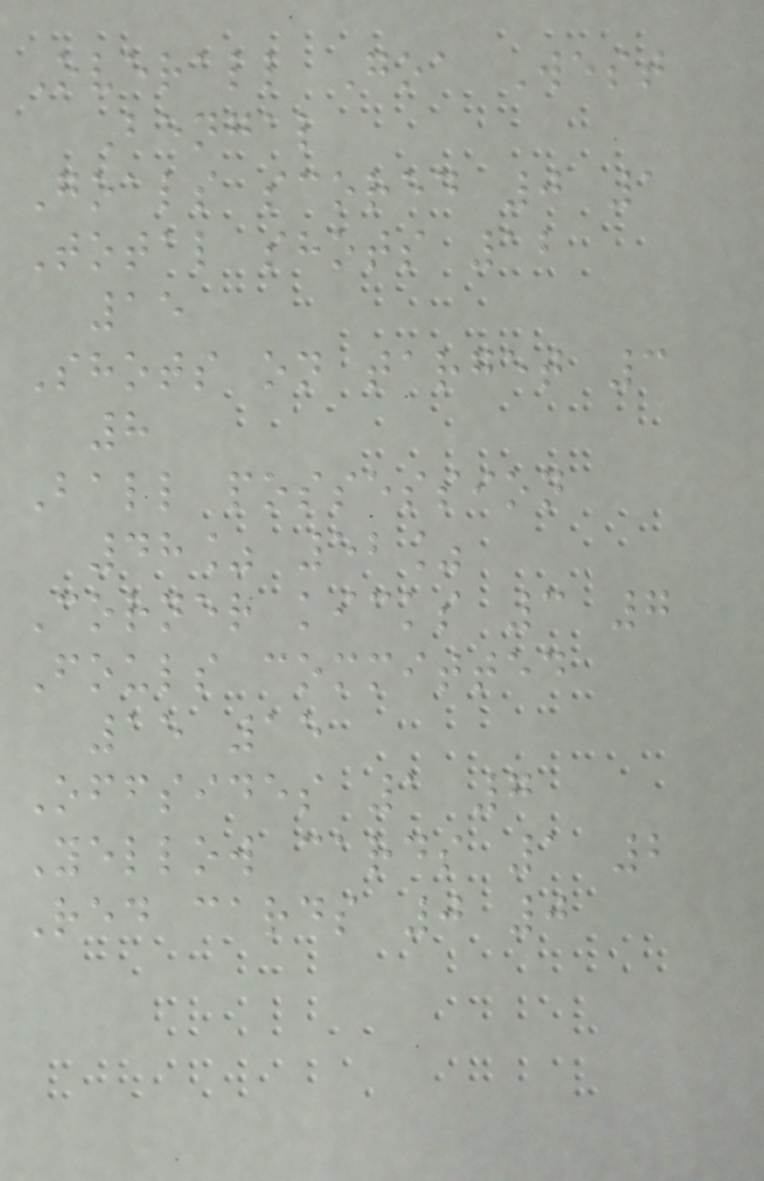Overall Goa West
Bengal
Goals scored 0 1
Total shots 12
15
Shots on target 3
8
Ball possession
48% 52%
Corner kicks 3 7
Fouls committed
15 15
Offsides 1 7
Yellow cards 1 2
Red cards 0 0
